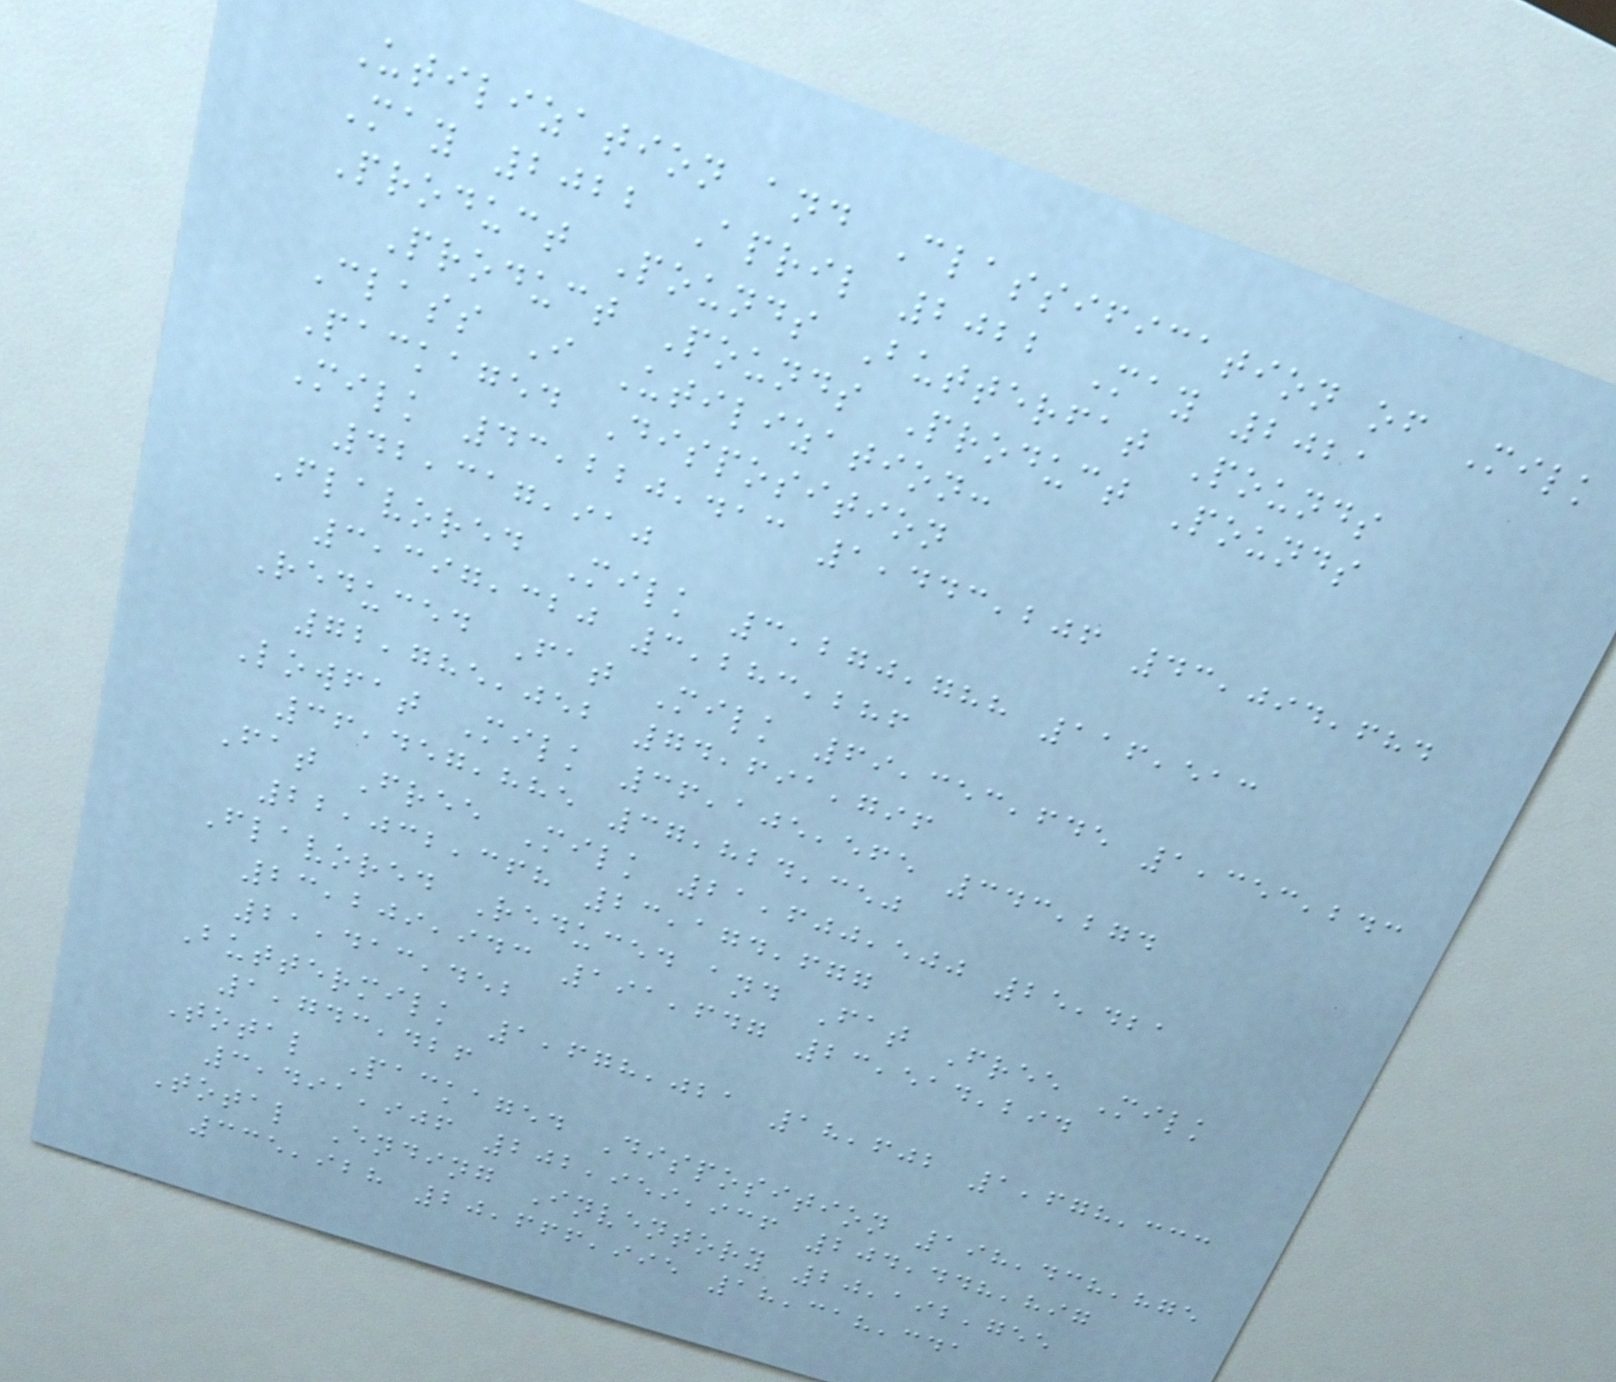Utilization and Classification of Milk
May 2022 April 2022 May 2021
Product Pounds Butterfat Pounds
Product Pounds Product Pounds
Class I Utilization:
Packaged Disposition
Milk 43,220,413 1,443,206 43,094,684
42,317,910
Flavored Milk 3,270,788 116,513
3,397,320 3,283,286
Reduced Fat Milk 69,353,645 1,353,243
72,785,052 74,691,796
Lowfat Milk 36,105,565 343,274
36,457,885 37,824,350
Fat Free Milk 21,600,500 25,421
22,032,368 23,174,677
Flavored Reduced and Fat Free Milk
23,209,943 191,647 23,514,294
21,413,452
Buttermilk 1,678,021 18,602 1,678,333
1,743,426
Total Packaged Disposition 198,438,875
3,491,906 202,959,936 204,448,897
Total Ending Inventory 20,192,755
335,928 20,666,995 18,318,341
